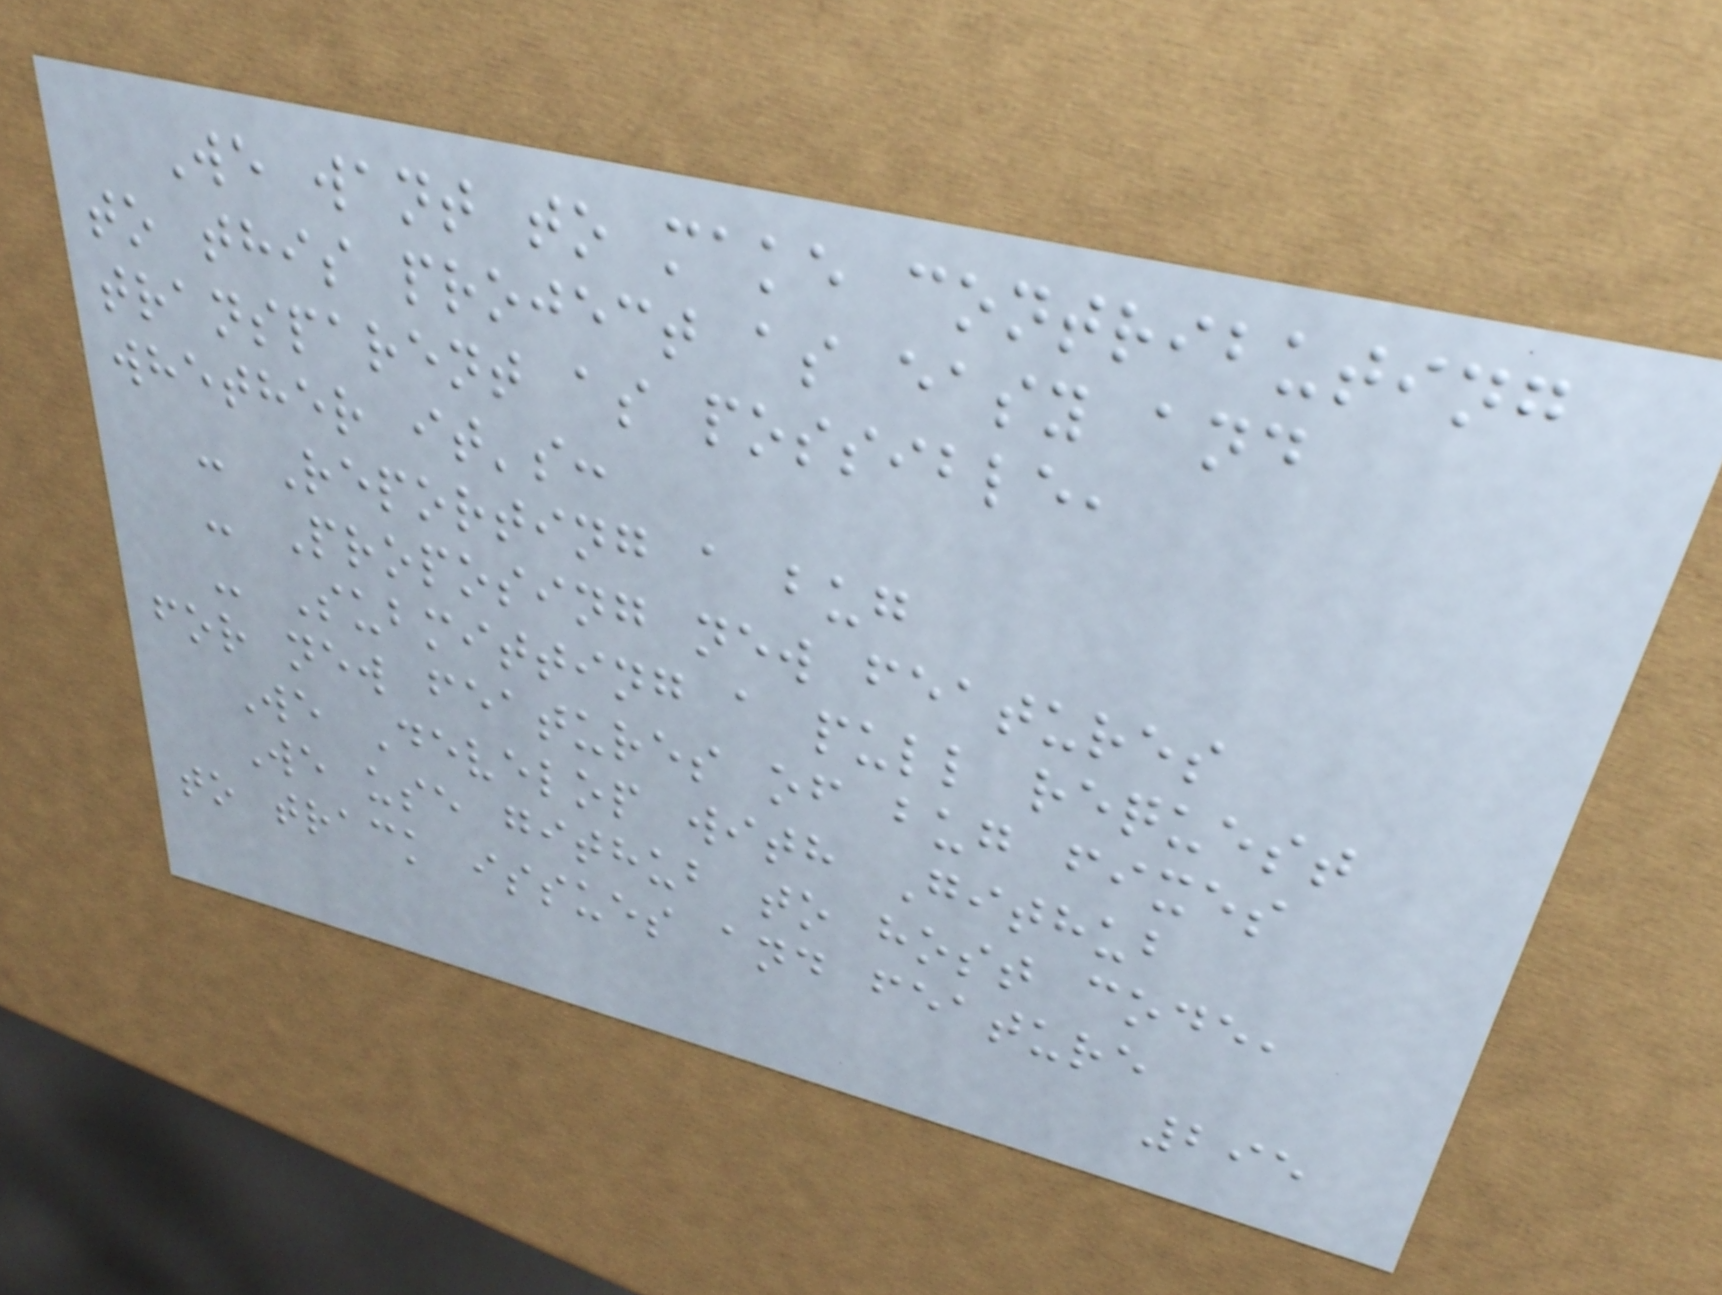We want to make contributing
to this project as easy and
transparent as possible,
whether it's:
- Reporting a bug
- Proposing new features
- Submitting a pull request
for new features of bug fixes
We Develop with Github
We use github to host code,
to track issues and feature
295
